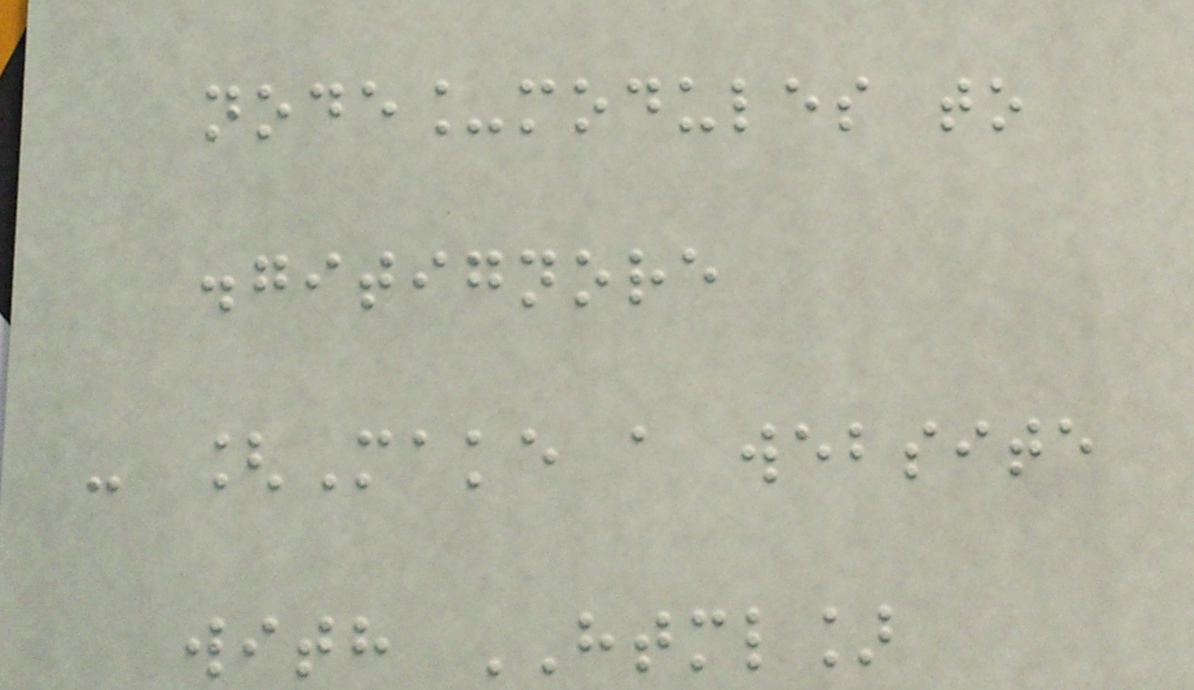node_modules to
.gitignore
- [Make a website
with HTML]
